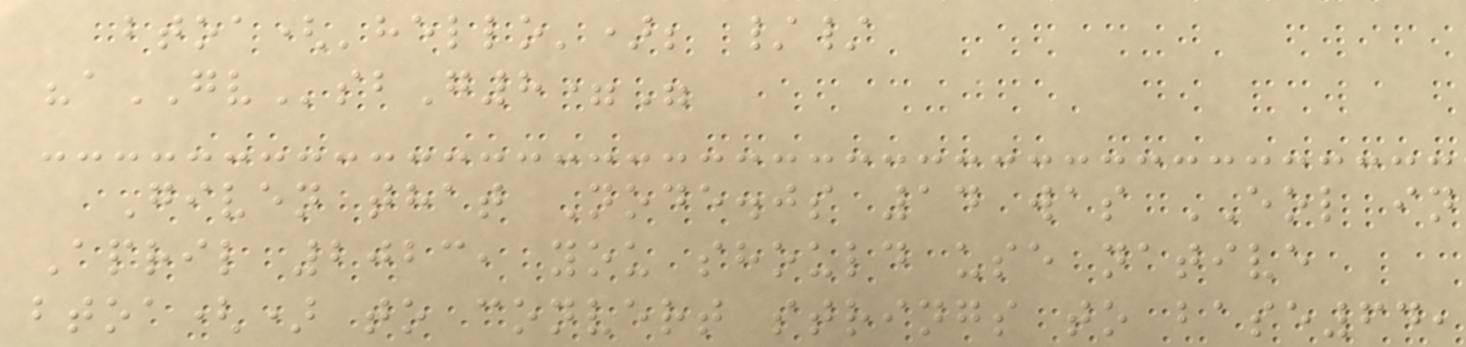btoa('hello'); //
"aGVsbG8="
Given that Node.js 14 was EOL in
April 2023, you should use native
btoa() to convert strings to base64,
